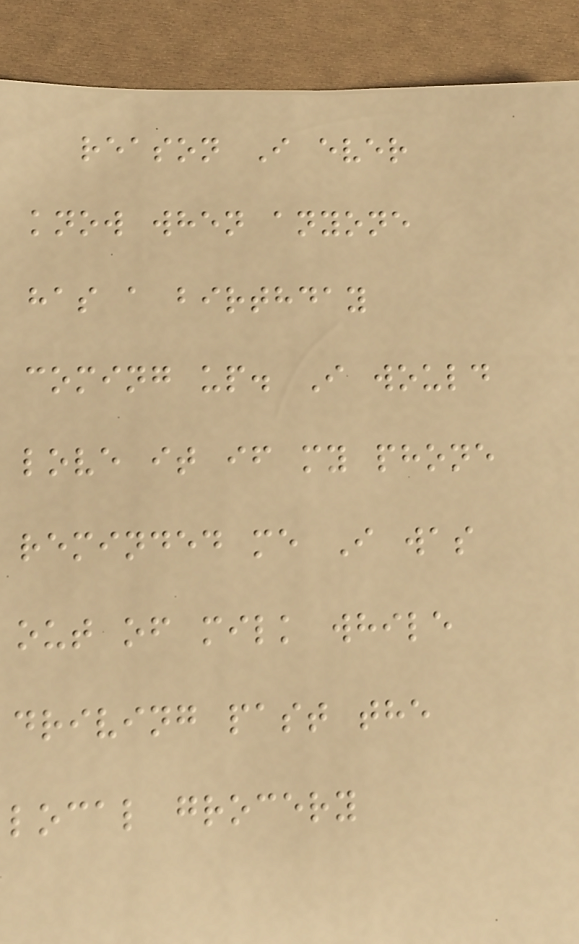reason I ever
know when anyone
has a birthday
coming up. I would
love it if my phone
reminded me I was
out of milk while
driving past the
local grocery
